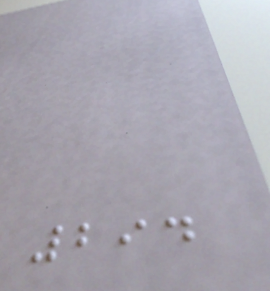294
